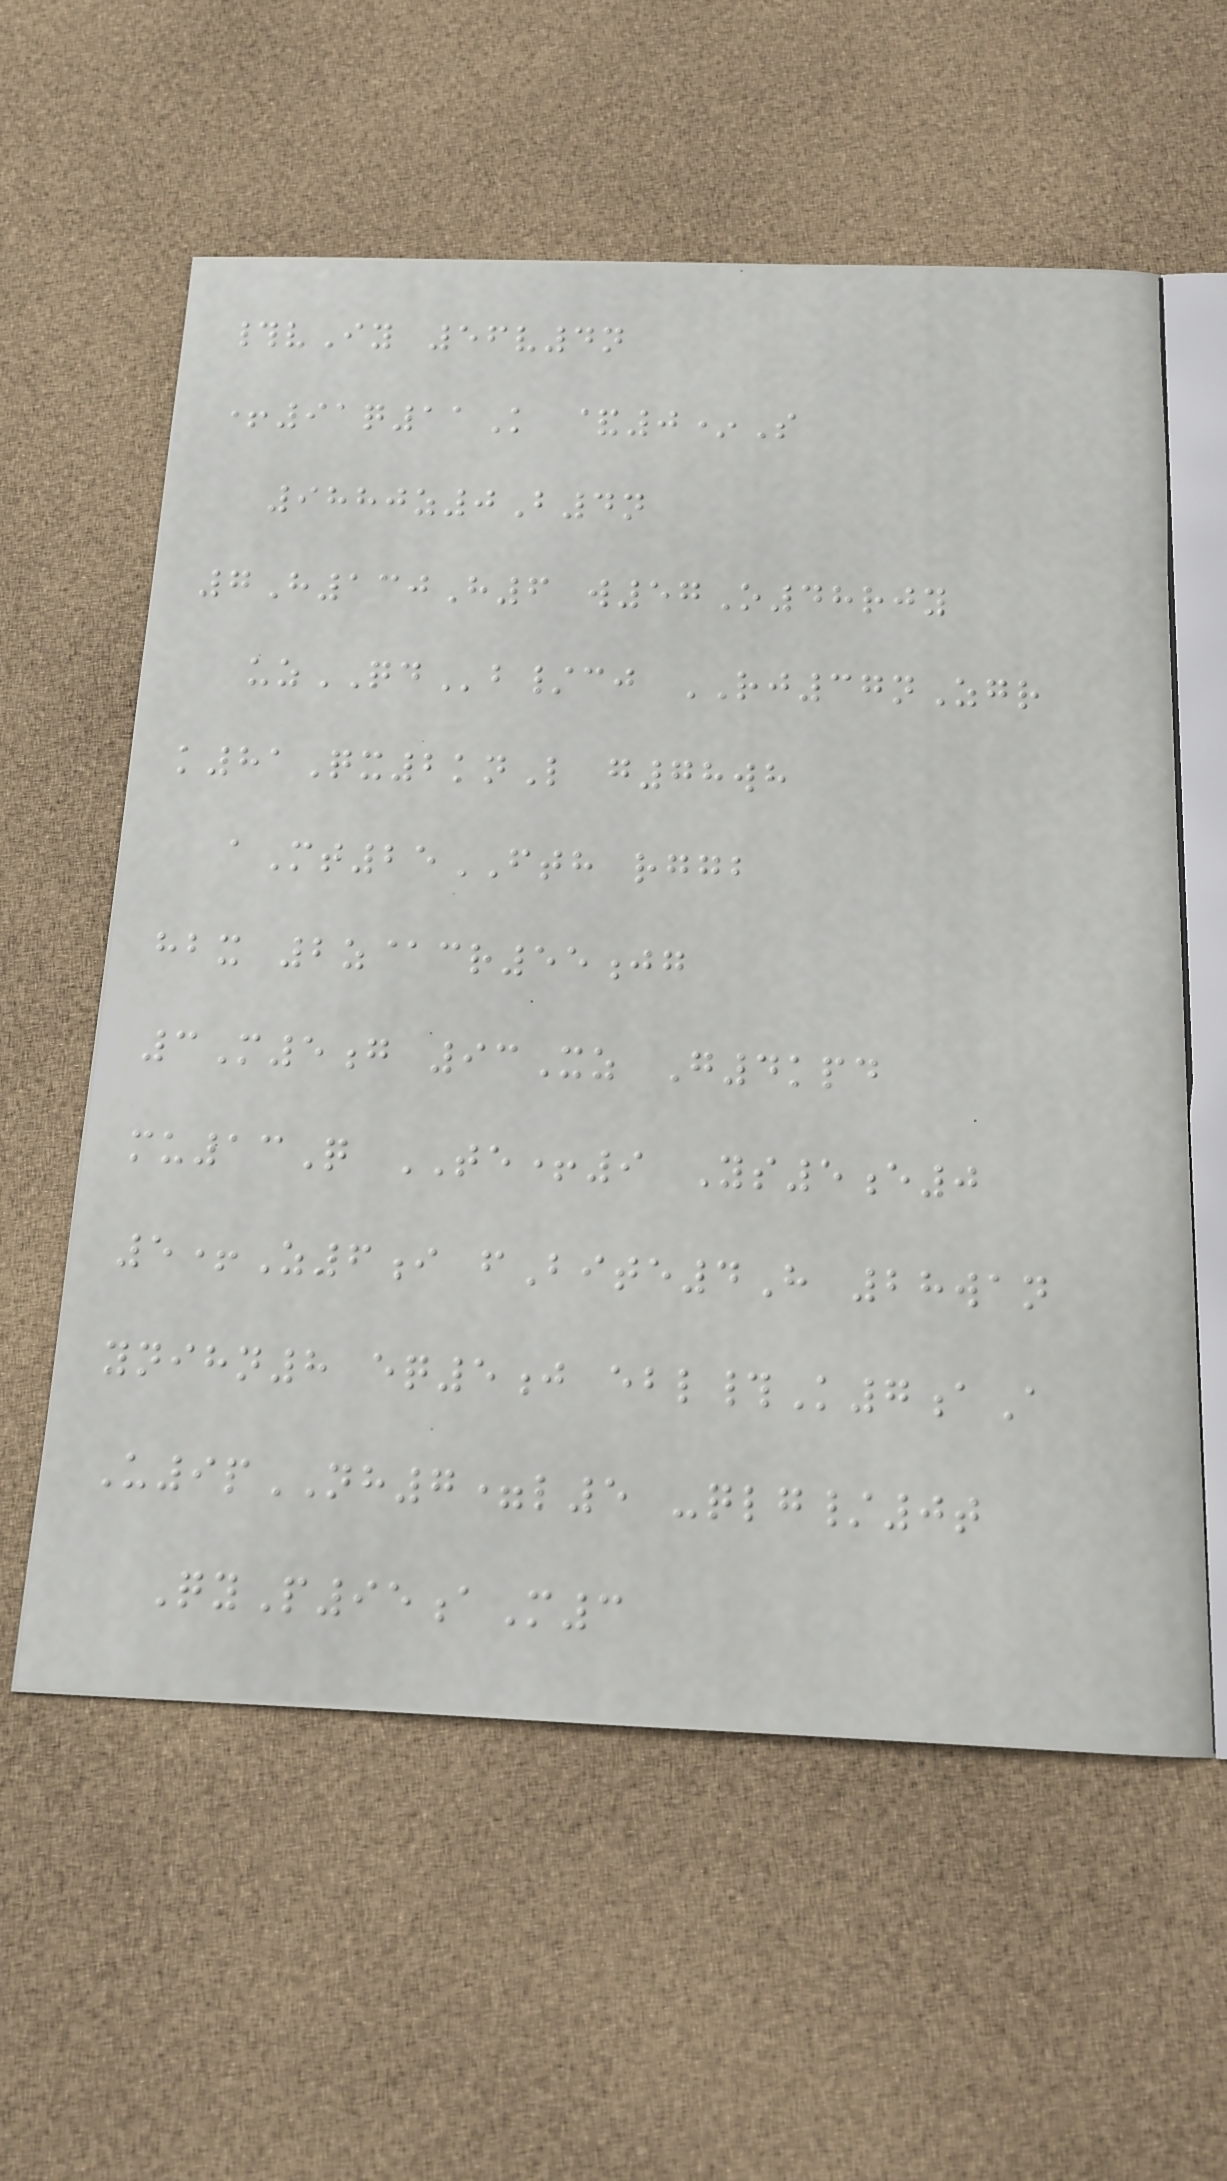#vIy 56v4n
+91q11K &0*S
9880z0B4n
7H130H6 w57O48rjy
uzQDb/cj RJ37nZgr
k81Qx2knL g78wh
aMt25FTH rggb
hbx 2z@cr55jg
3M5g 93Xz G4kpd
mu13Q TE+9 Ys5e0
5+Z6i fBite4H 28wan
ynihn8 eq5j ebl#K7aA
U9pNH7=l5 -qlg/0t
QyP95aM3
